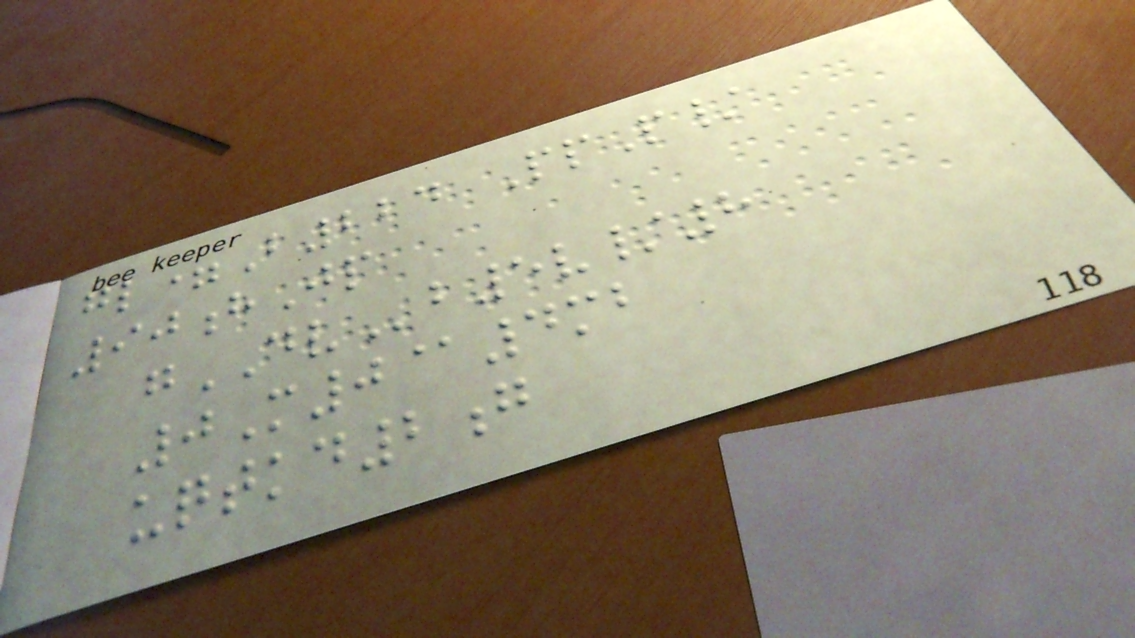gl=B224 PpP/
90hJp
gDVb5v/8
0M0@4mb
uqtkd2g
